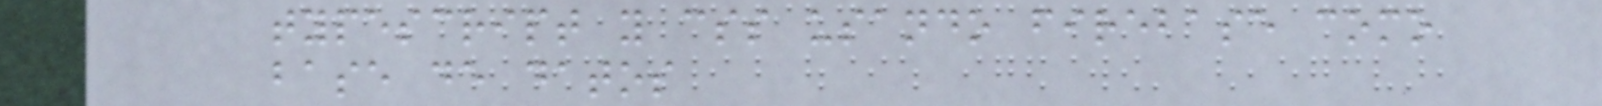typescript y css usando firebase como
base de datos
